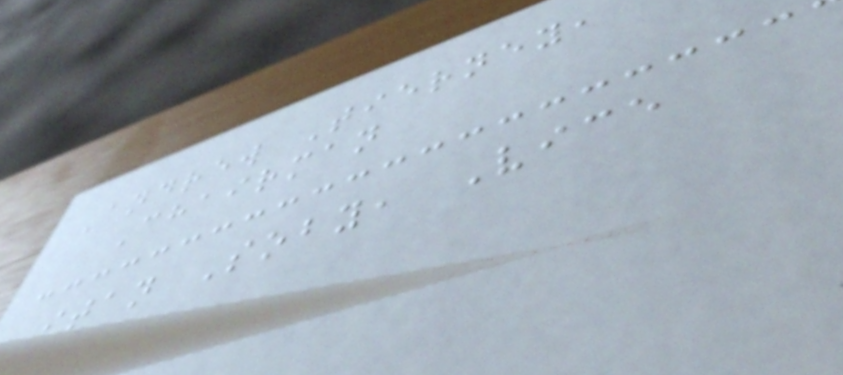Andrew Tierney,
Chairman
Stan Soby, Vice
